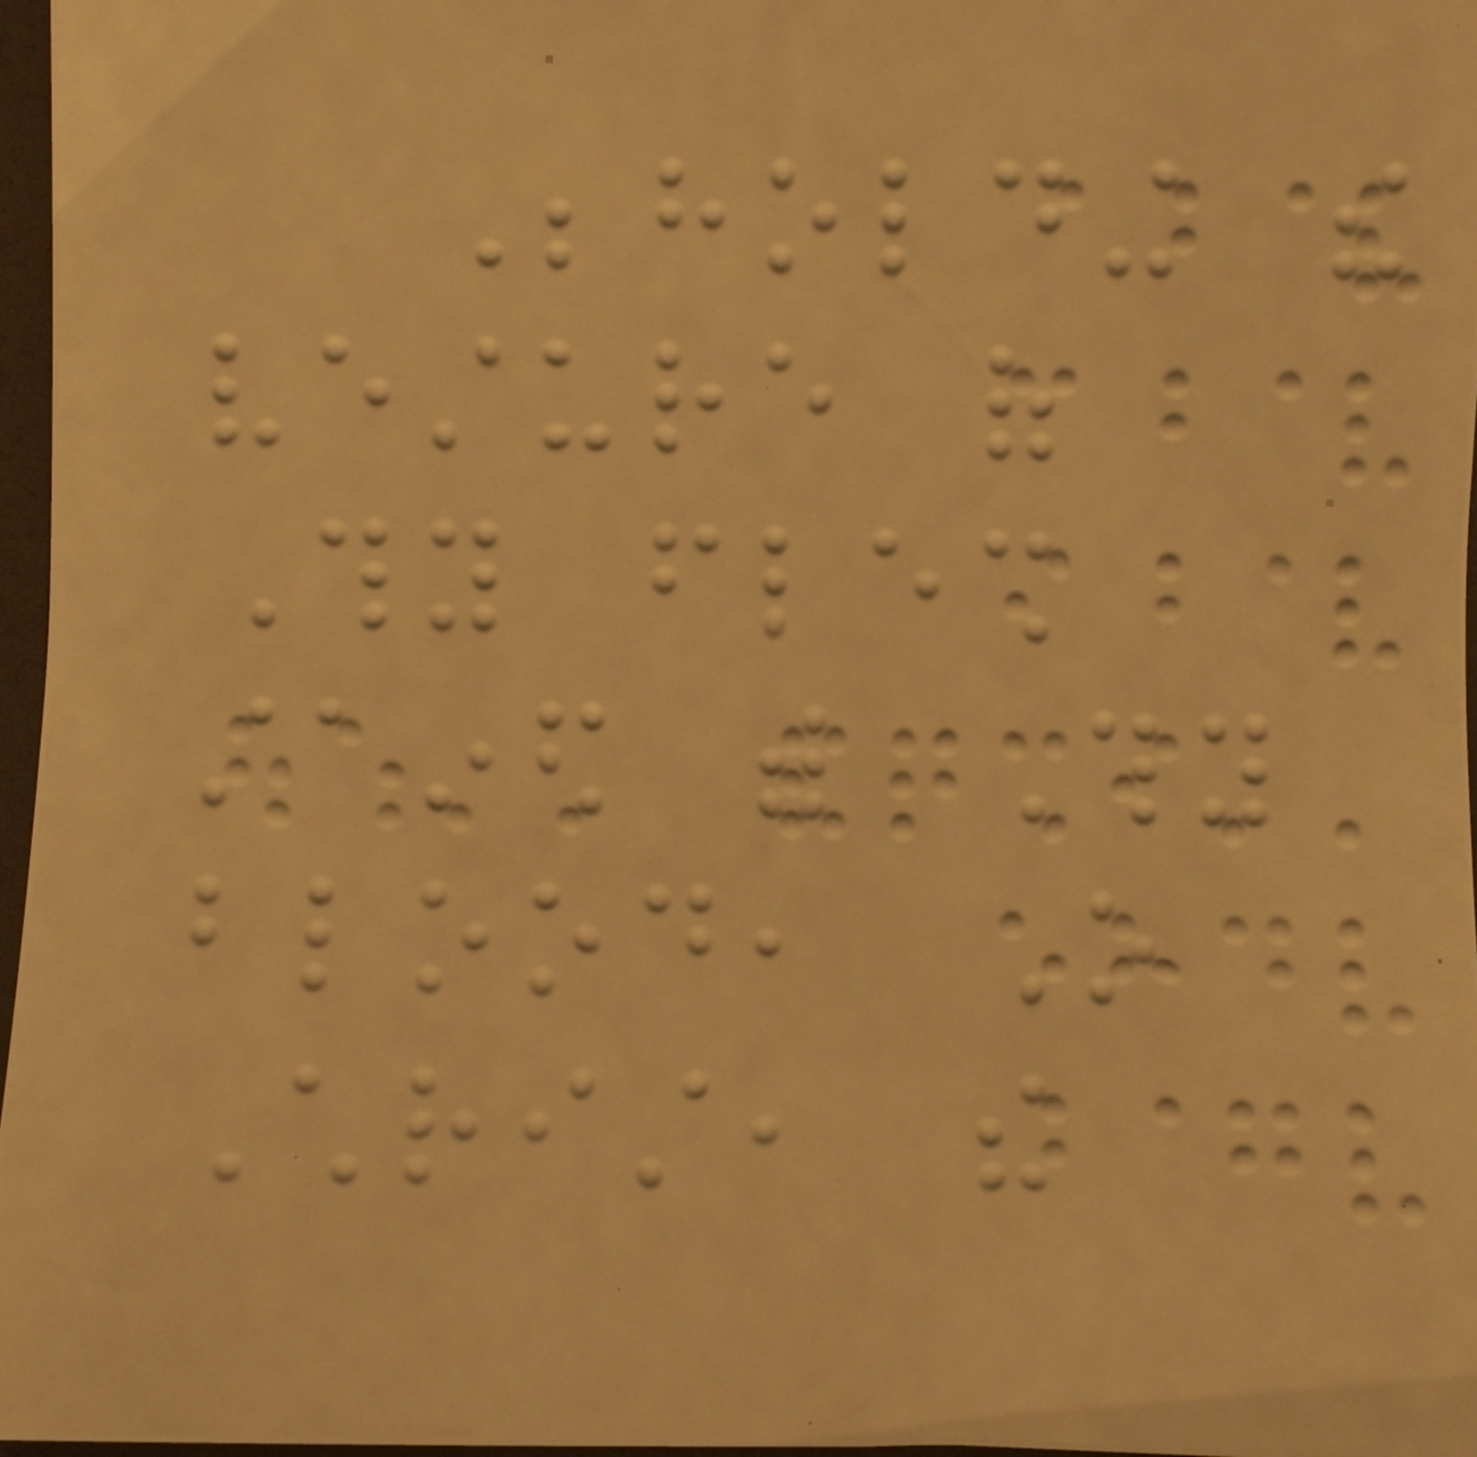Beholding the
vesture of
Thy flesh
stained with Thy
blood, O
Christ, the
